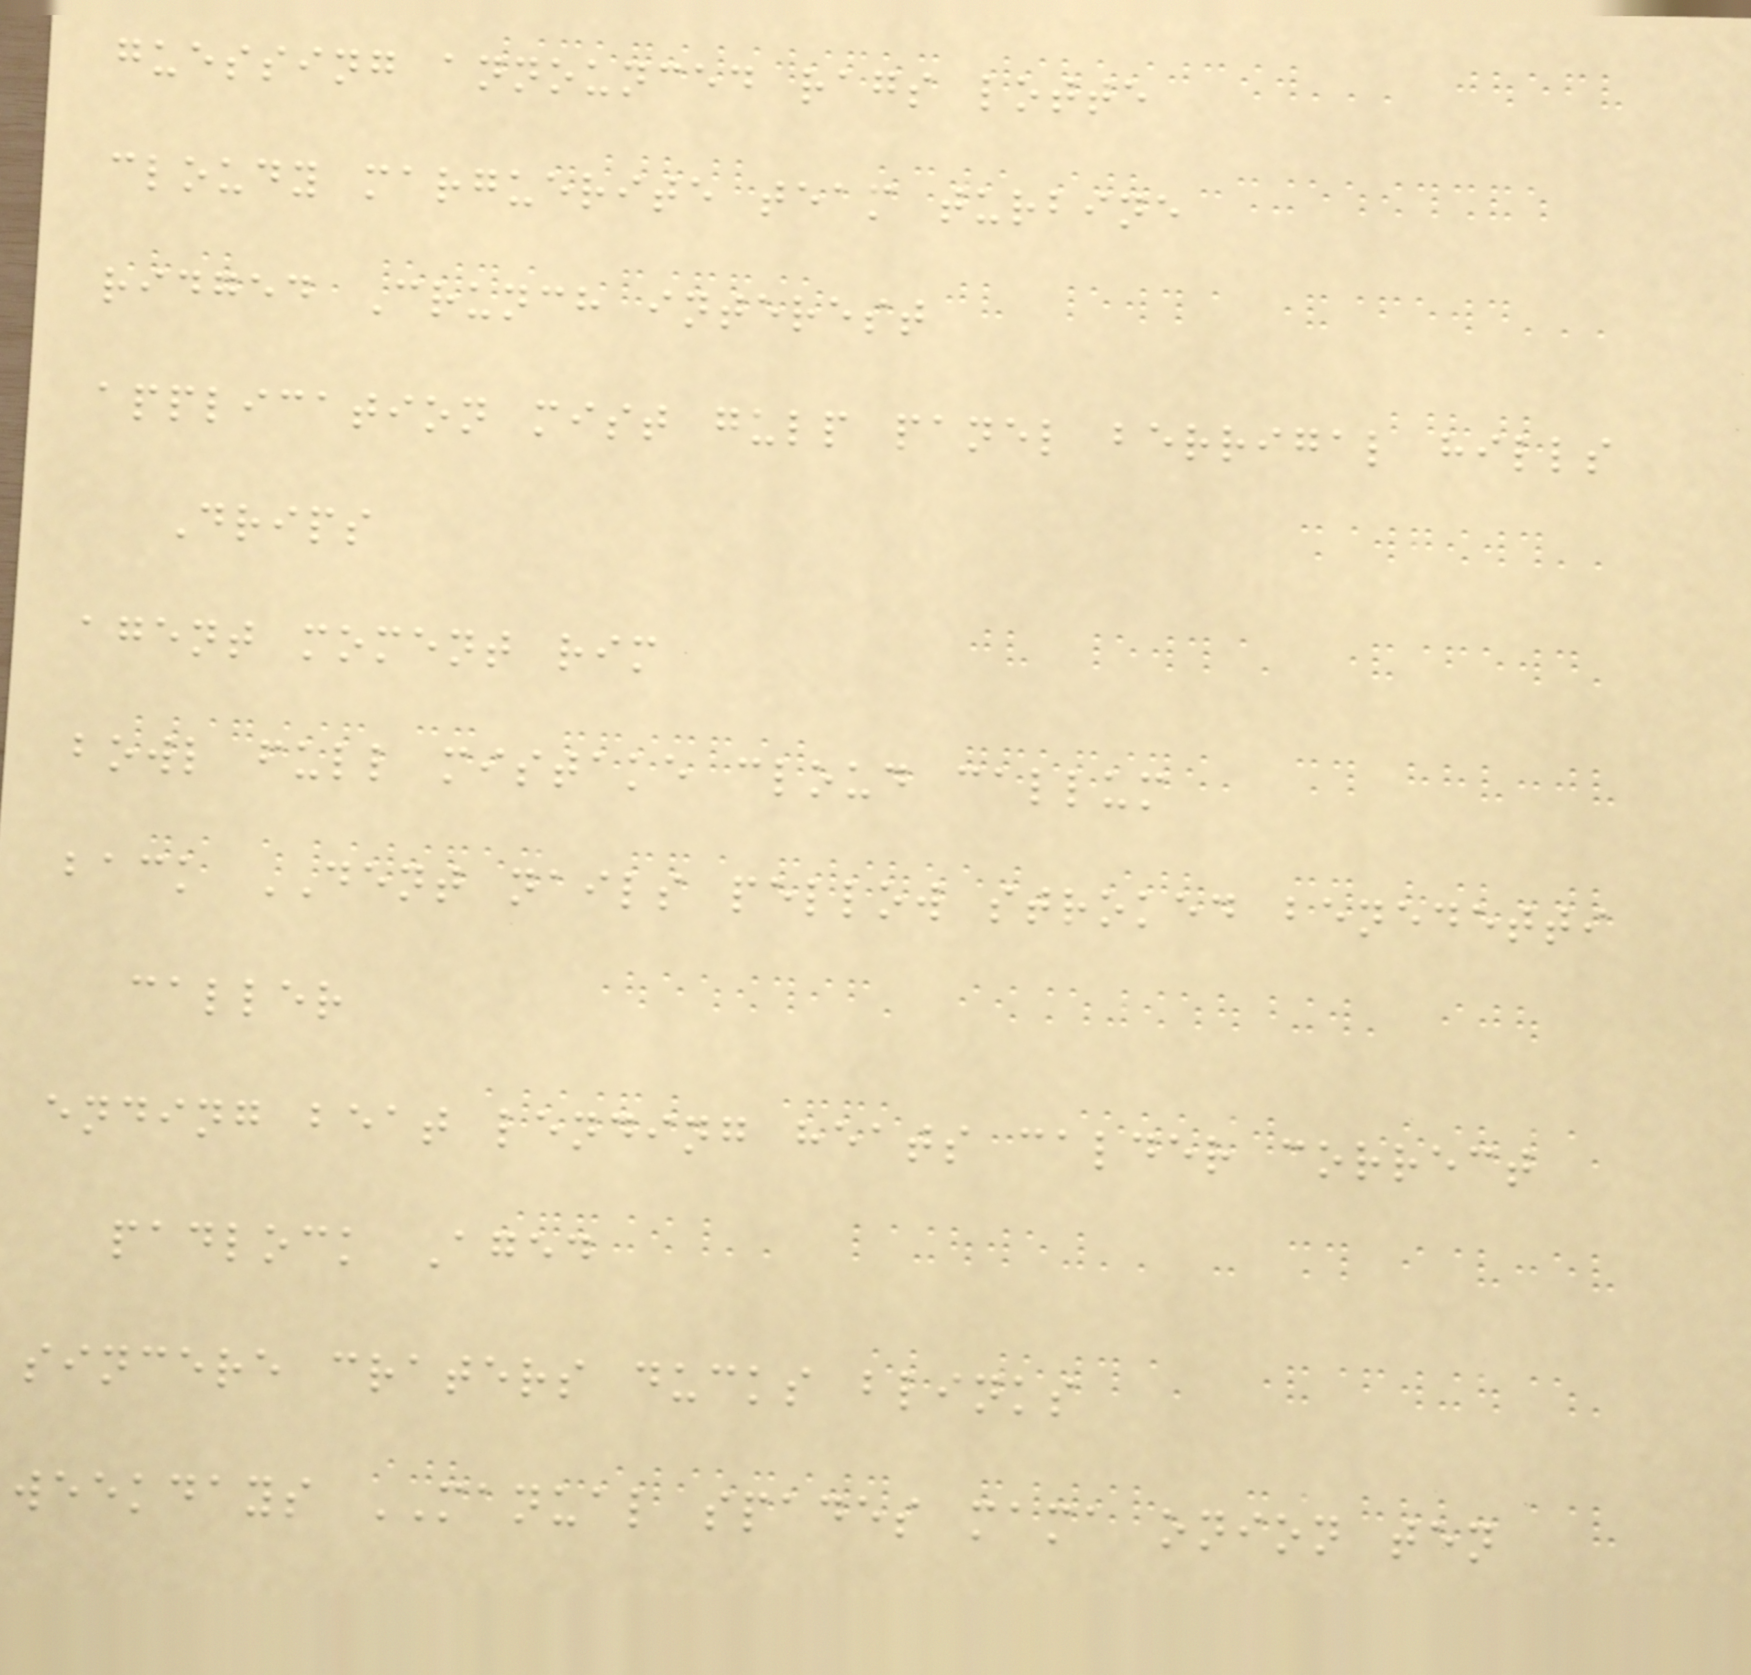guessing announced rags lotte
cloudy marguerite team turbine
ridged Crunch interest
application mist gulp panel berrigal hills
Drips
agent moment rim
bowl full mistake cloud callum
back DENT nails pellow stroked benedetti
caller
ending beat lending heats calder correct
padlock Aged
sincere craters ducks blinks
weekdays MANUAL spades mama onion ten
